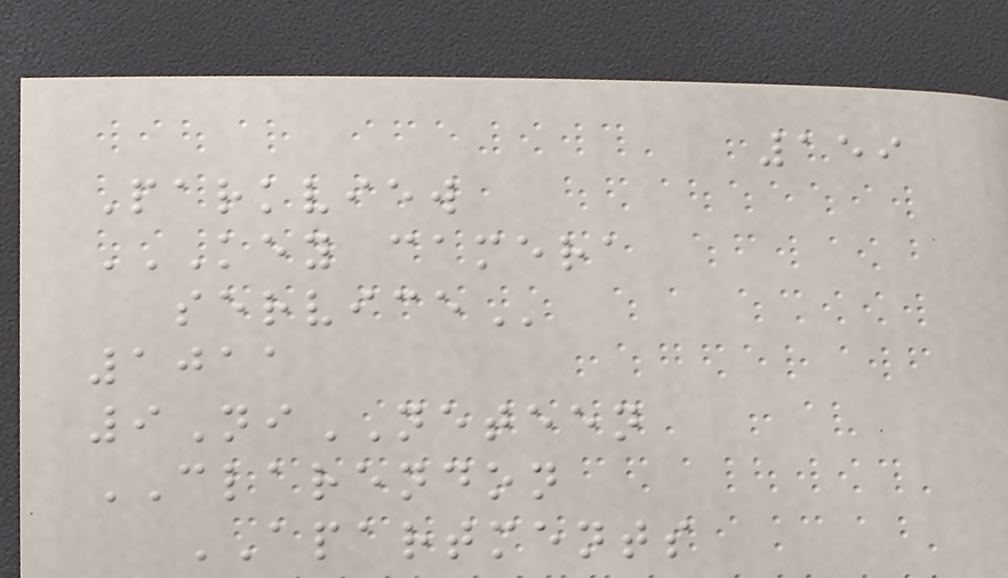159
Parkview
KEY CAMERA
SERVICE
1011
9NiNETEEN
CLARENDON
APARTMENTS
